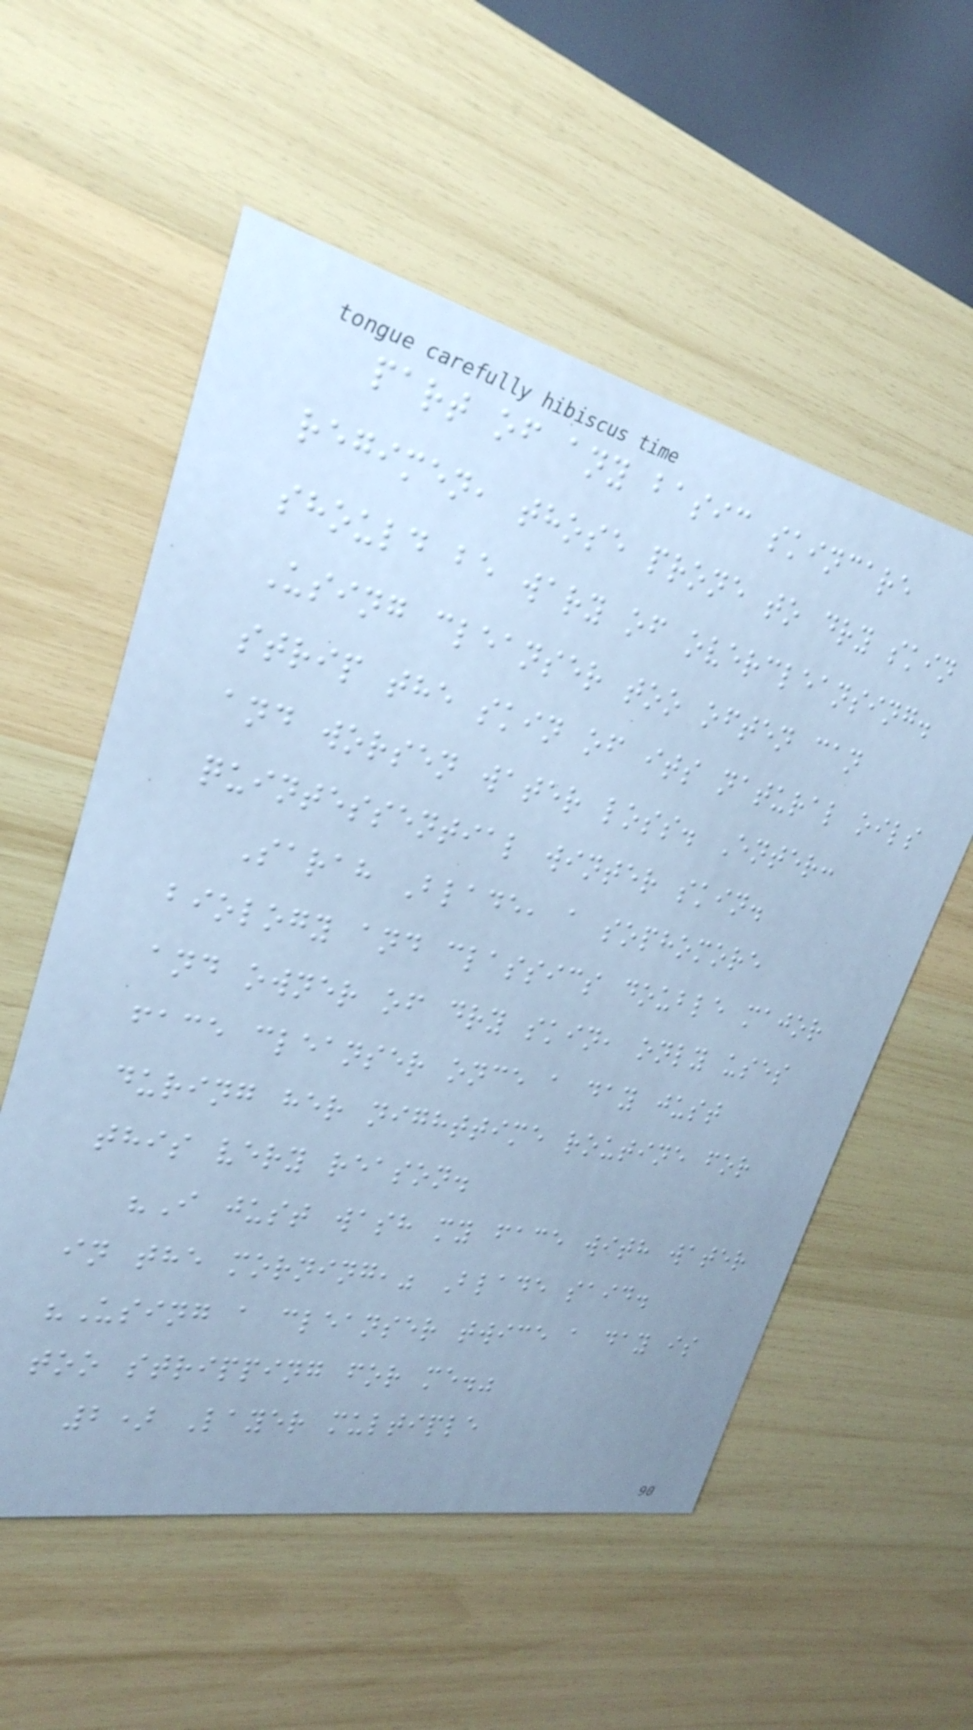part of any basic skincare
regimen, those prone to dry skin
should be wary of overcleansing.
Using cleanser too often can
strip the skin of its natural oils
and worsen water loss. Enter:
quintessential winter skin.
Sarah Blade, a sophomore
biology and classics double major
and owner of dry skin, only uses
face cleanser once a day just
during her nighttime routine for
this very reason.
"I just wash my face with water
in the morning," Blade said.
"Using a cleanser twice a day is
too stripping for me."
2) Layer multiple
